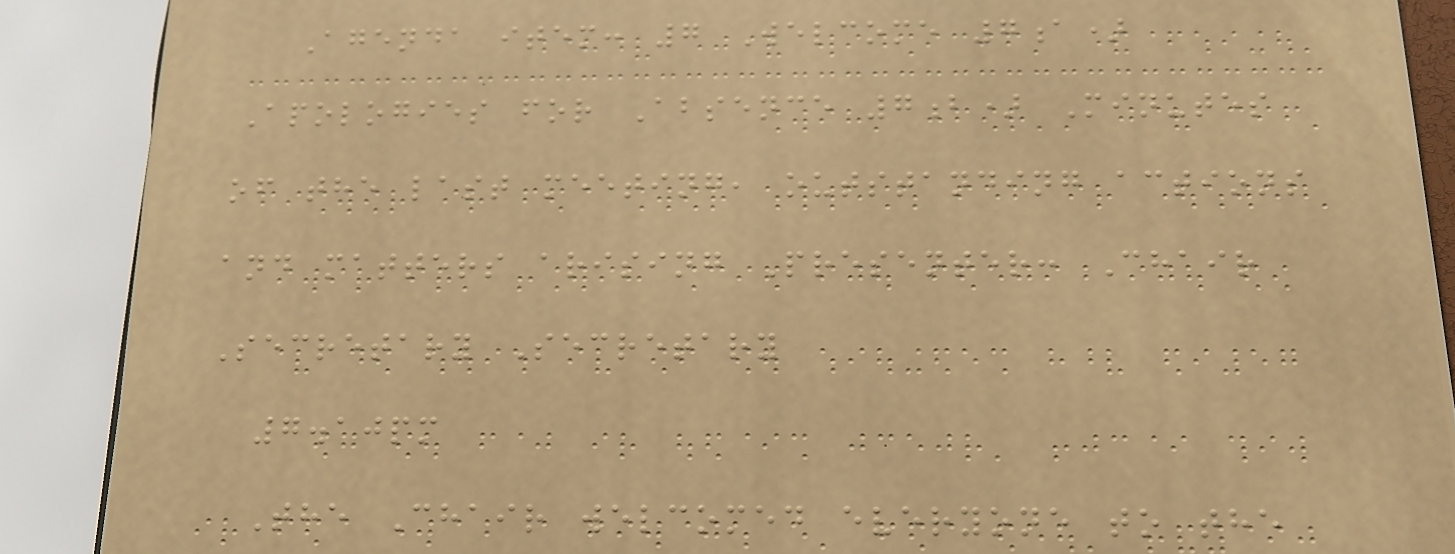Agenda item: 7 Welcome 7a)
Apologies for Absence 7b) Minutes
of the last meeting, outstanding actions
and matters arising Presenter: Chair
Secretary Secretary
7.10pm
The Chair welcomed everyone to the
